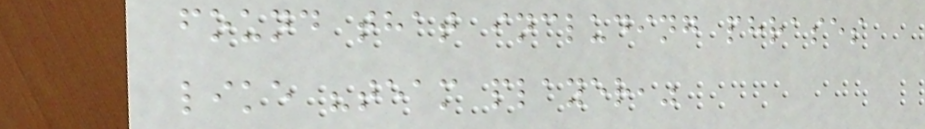found that including phrases
like "team player,"
